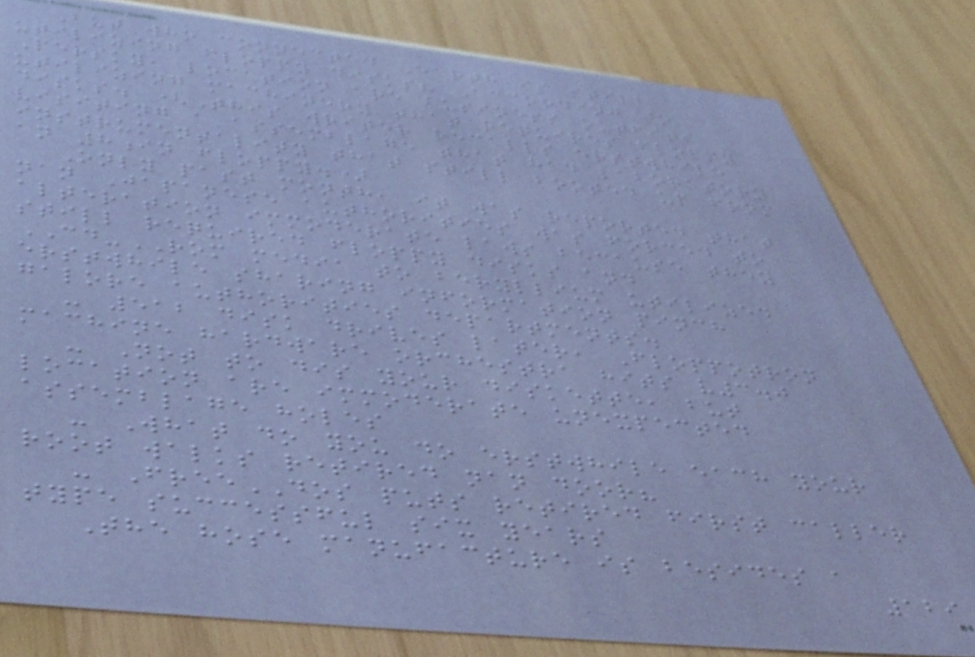But who connected Earth is still
utilizing floppy disks? According to
Persky, location are business outfits
utilizing machinery that requires floppy
disks. (This writer recalls erstwhile
visiting a assemblage that had laboratory
instrumentality that still booted up from
an 8in floppy.)
Only past month, it was reported that
nan Japanese authorities was forced to
alteration immoderate laws because they
still required floppy disks and
CD-ROM media to beryllium utilized
erstwhile sharing information pinch
galore authorities departments.
- 512 disk drives later, Floppotron
machine hardware orchestra hits v3.0
- Not to dis your diskette, but
location are immoderate unexpected
assemblage holes
- What do you do erstwhile each your
root walks retired nan door?
- FreeDOS puts retired first caller
type successful six years
The hose manufacture is besides a
129
